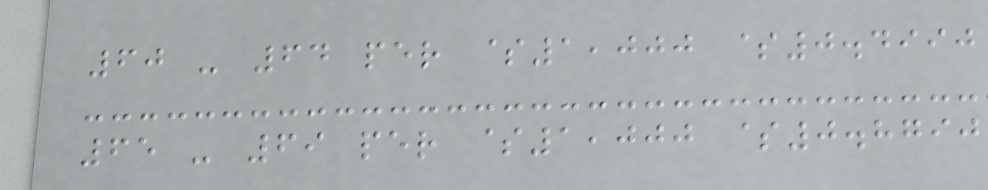60 - 64 per $1,000 $0.4990
65 - 69 per $1,000 $0.8790
